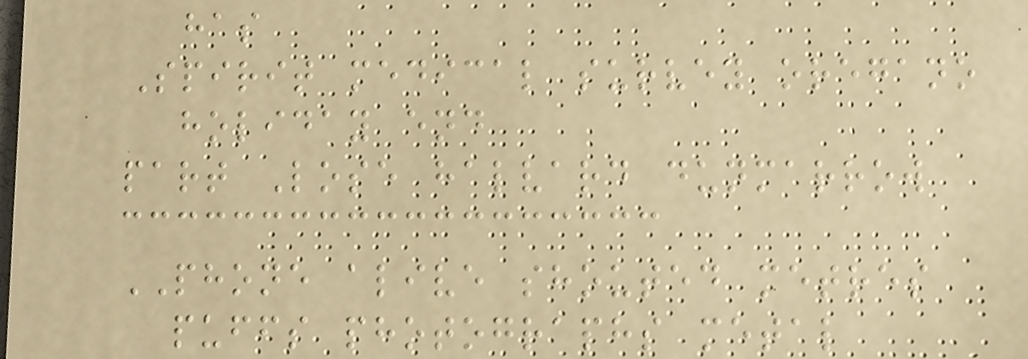has
Spirit medical survey oregano
holiday end
part Lose halvard dunmarrow
PHONE alive shouted metres
puffs photographs metal
